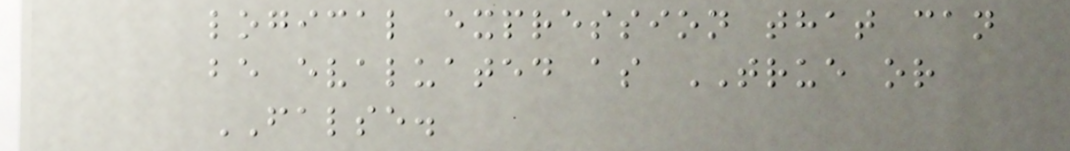logical expression that can
be evaluated as TRUE or
FALSE.
